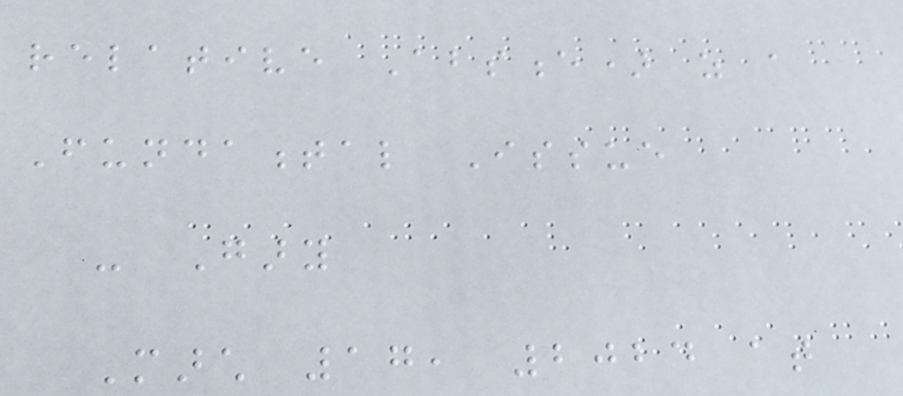relative Absence) as a
Fundamental Issue
- Gary
March 17, 2024 at
